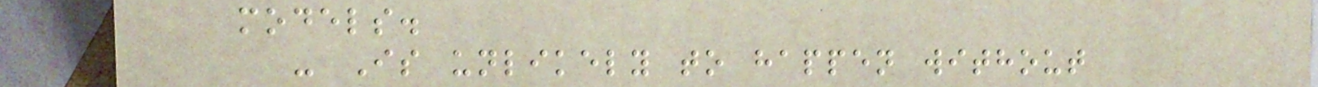models.
- Is unlikely to happen without
